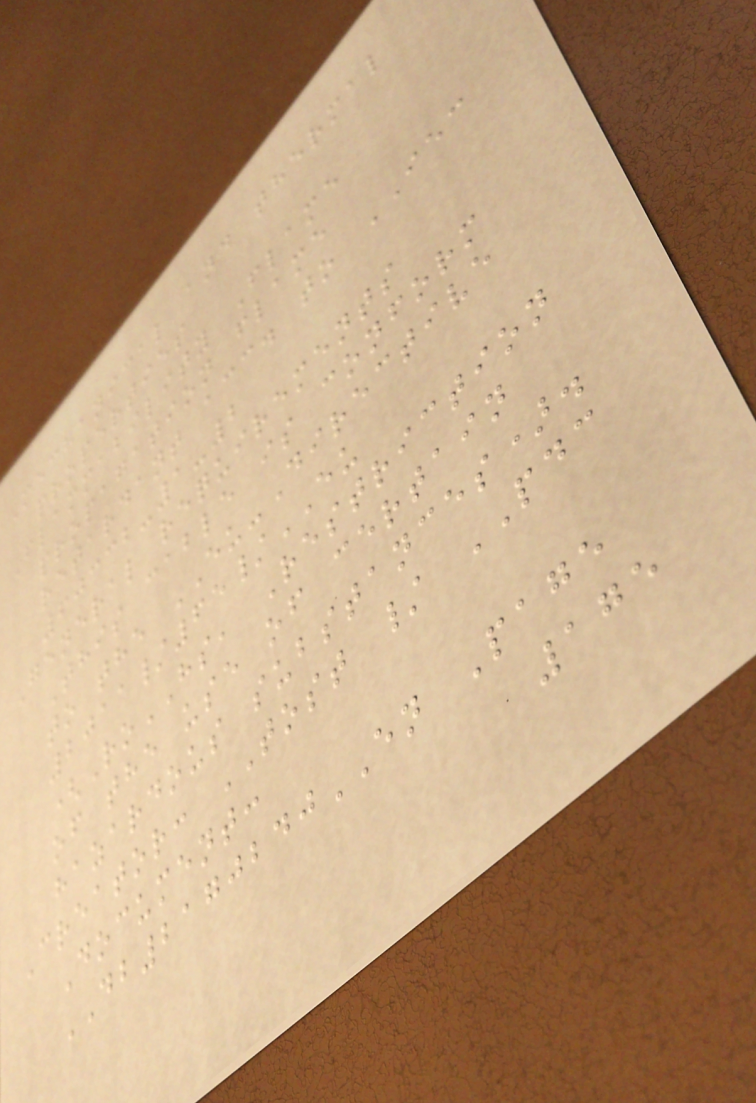Mechanical and thermal
properties
Flammability Flame
propagation flame
retardant acc. to IEC
60332-1-2
General requirements
This cable is conform
to the EU-Directive
2011/65/EU
(RoHS, Restriction
of the use of certain
hazardous substances).
Creator: TOST / PDC
Document:
DB2170240EN Page
175
